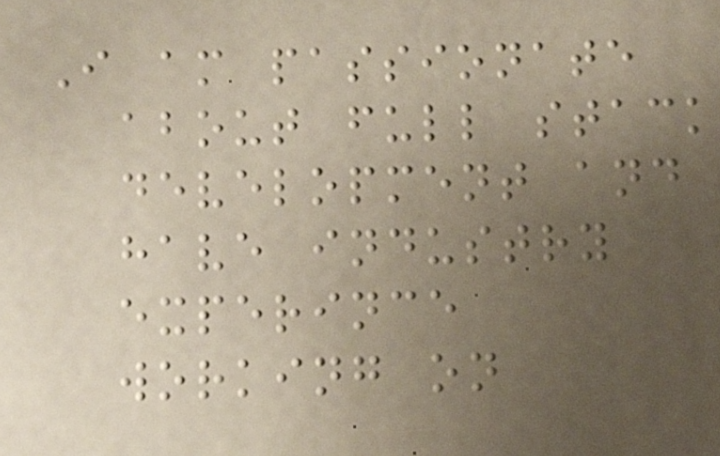I am passionate
about full stack
development and
have industry
experince
working on
